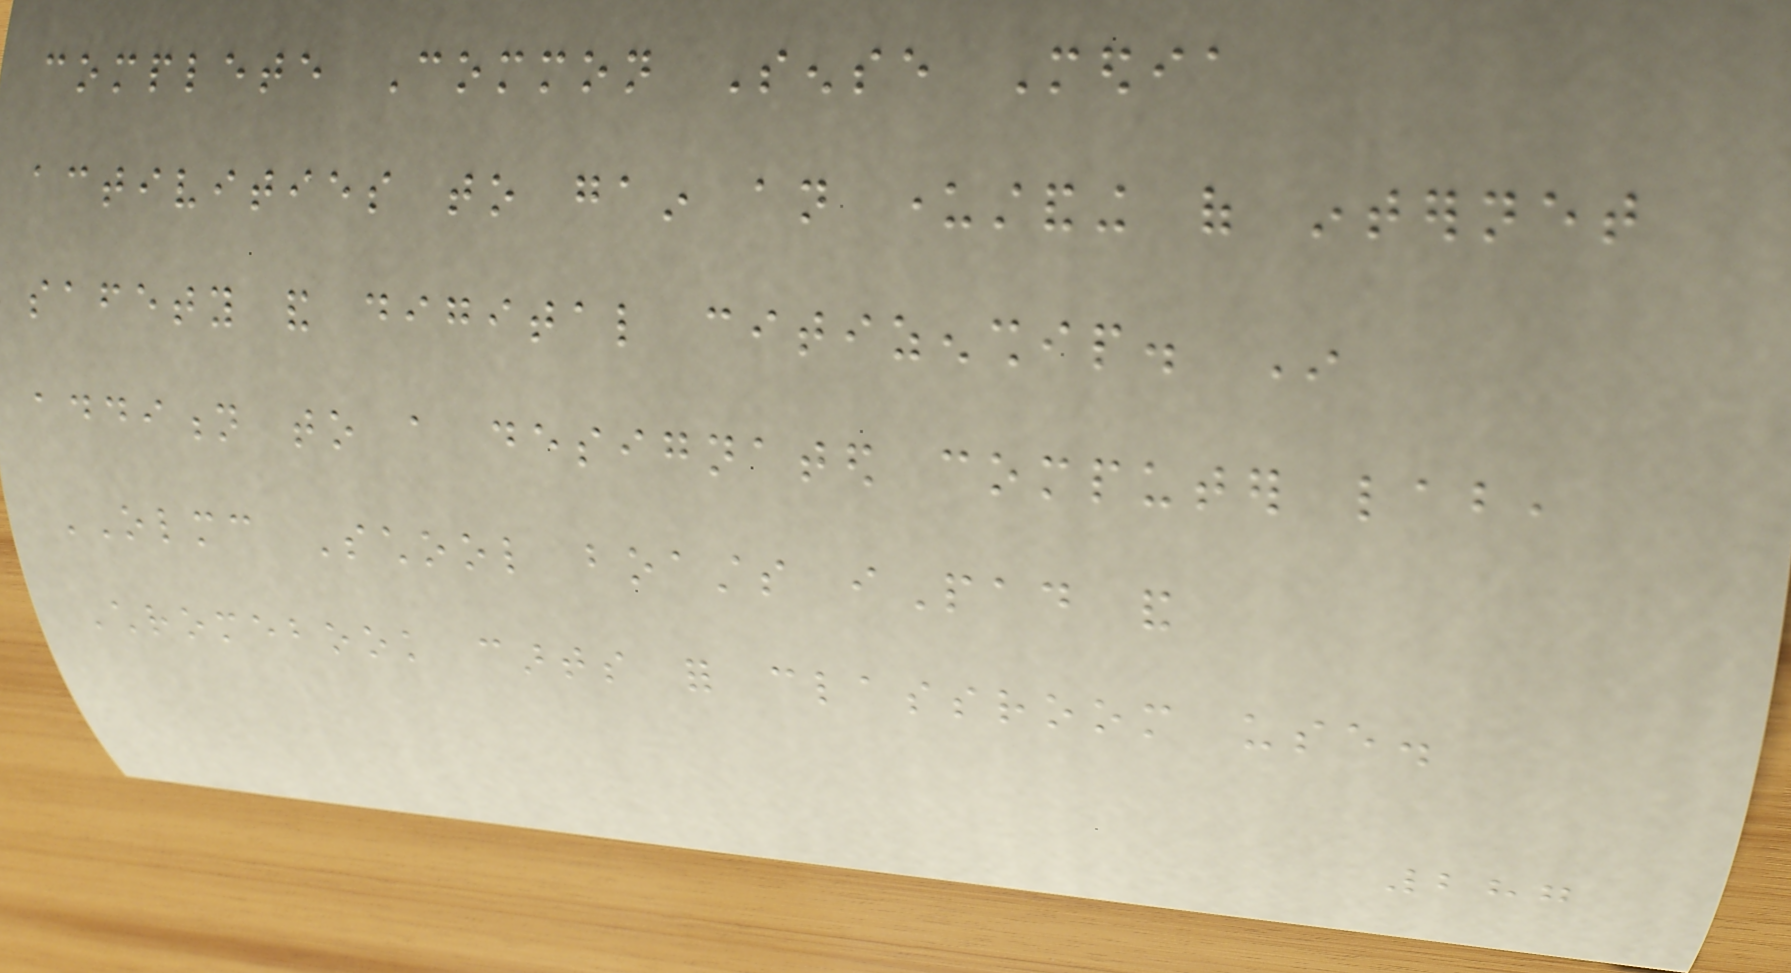complete Common Sense Media
activities to gain an understanding of internet
safety and digital citizenship. In
addition to a designated computer lab,
OLMC School boasts iPad and
Chromebook carts for classroom use.
287
